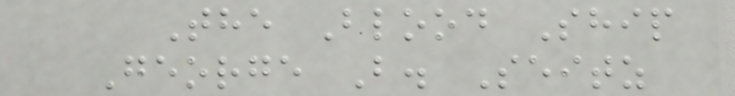The Blood Ship
George B. Seitz
